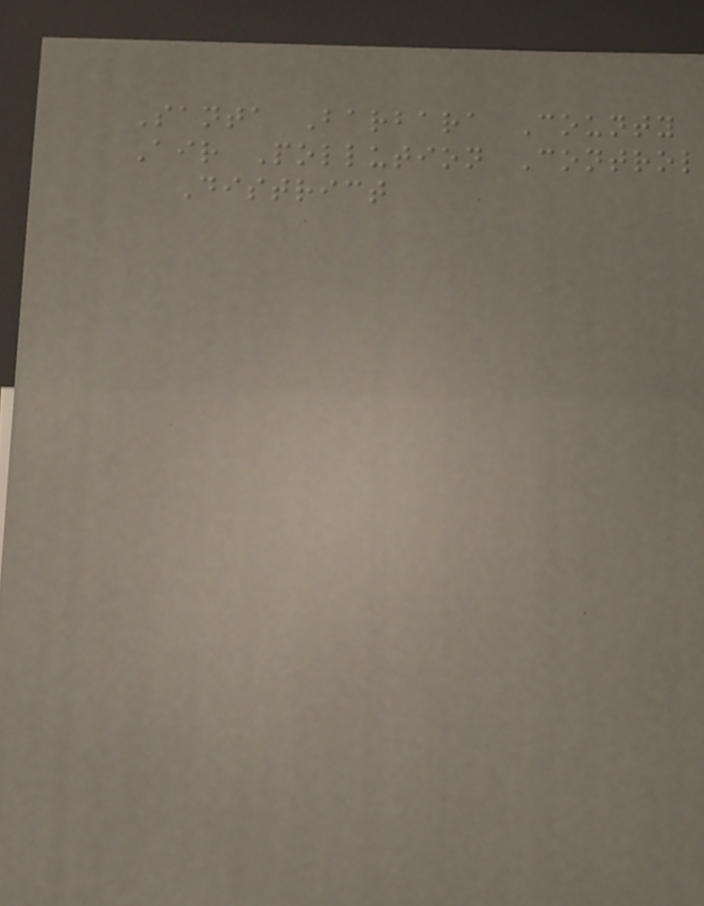Santa Barbara County
Air Pollution Control
District
